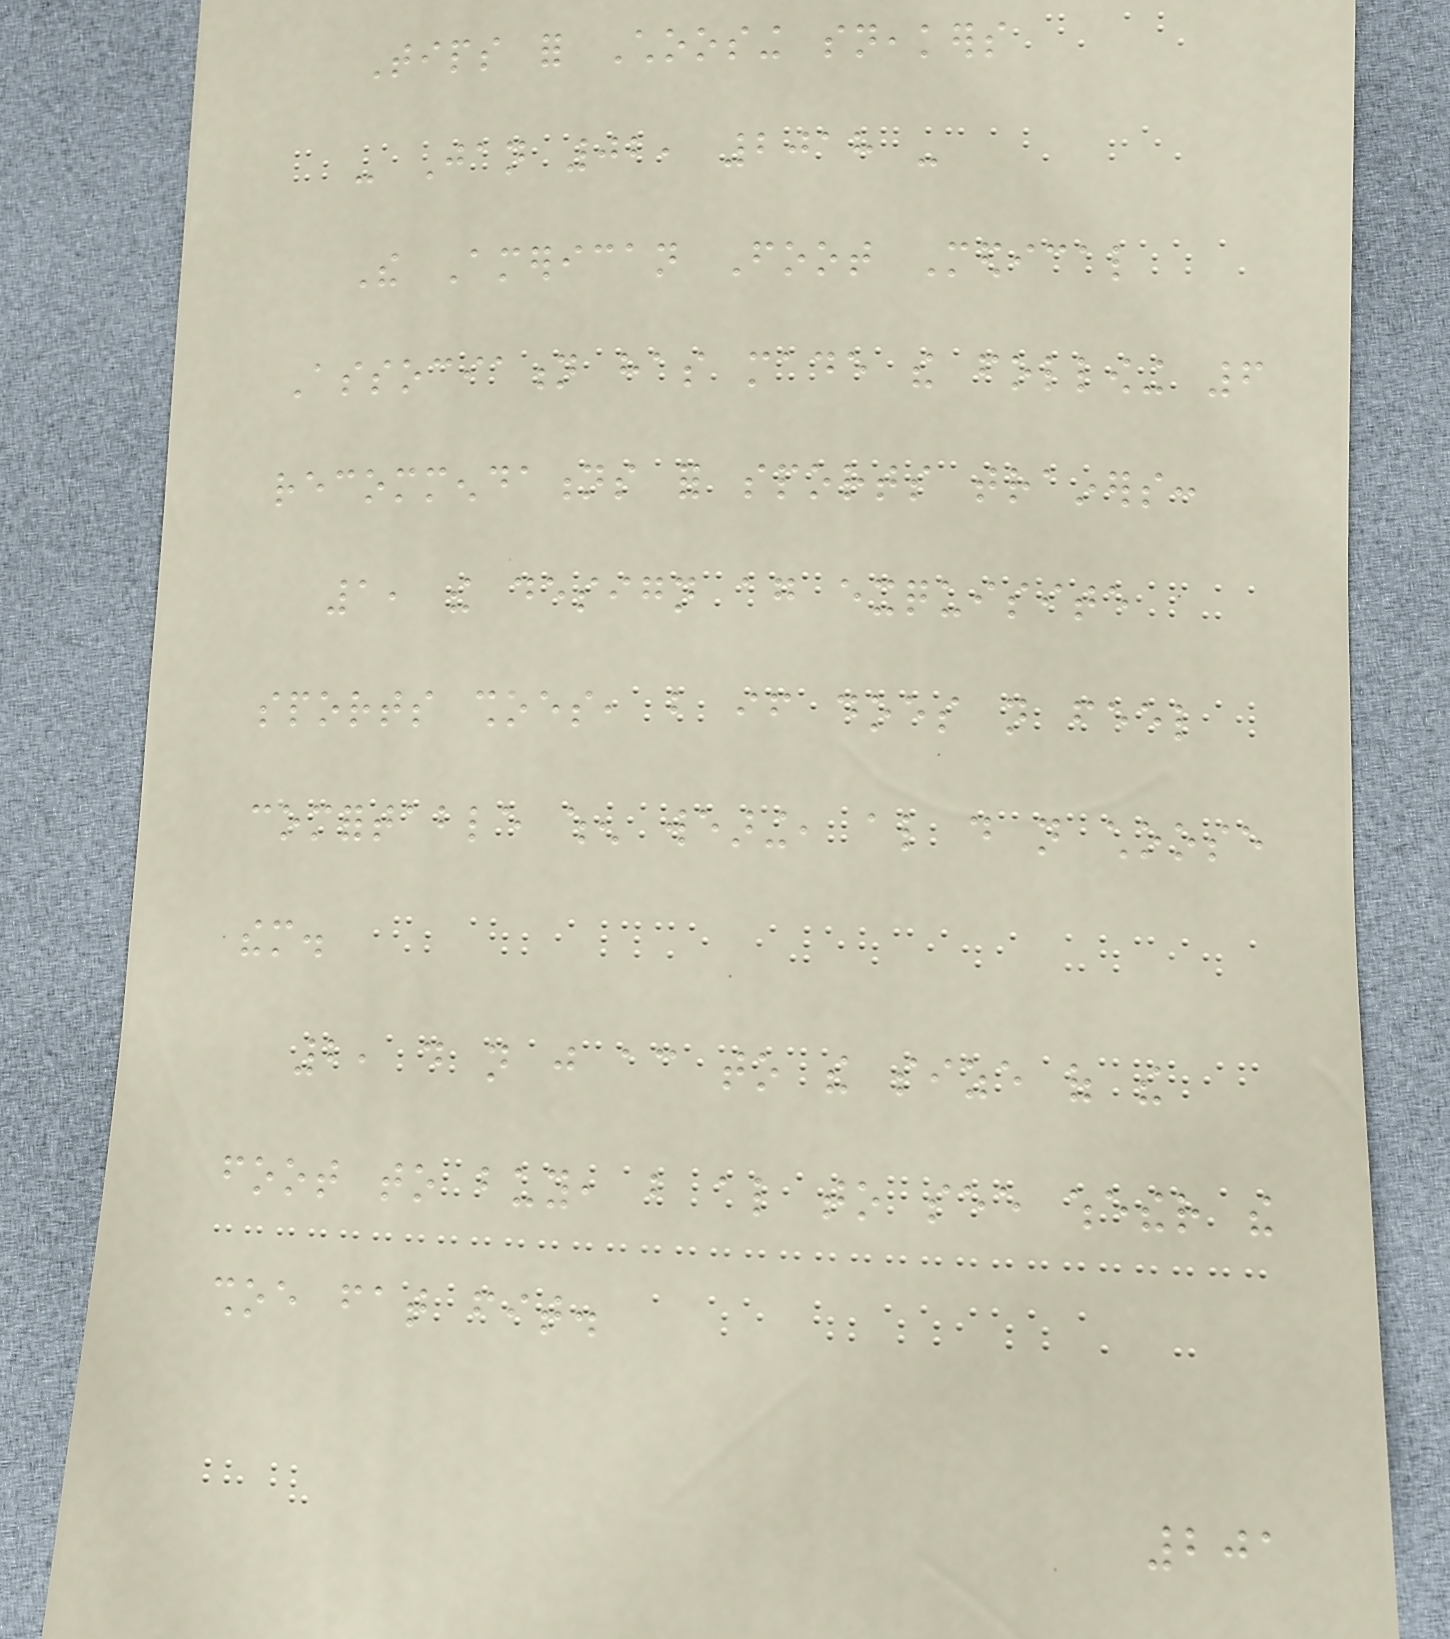Tips for Choosing sneakers
- Jan 02, 2018 -
The American Foot Medical
Association has made the following 6
recommendations for sports trainers:
1, the design again exquisite
sports shoes, but if does not feel
comfortable when wearing, also do not choose
them.
2, do not just according to the size of the
foot to buy, but also to see whether the
shoe fat fit.
201
